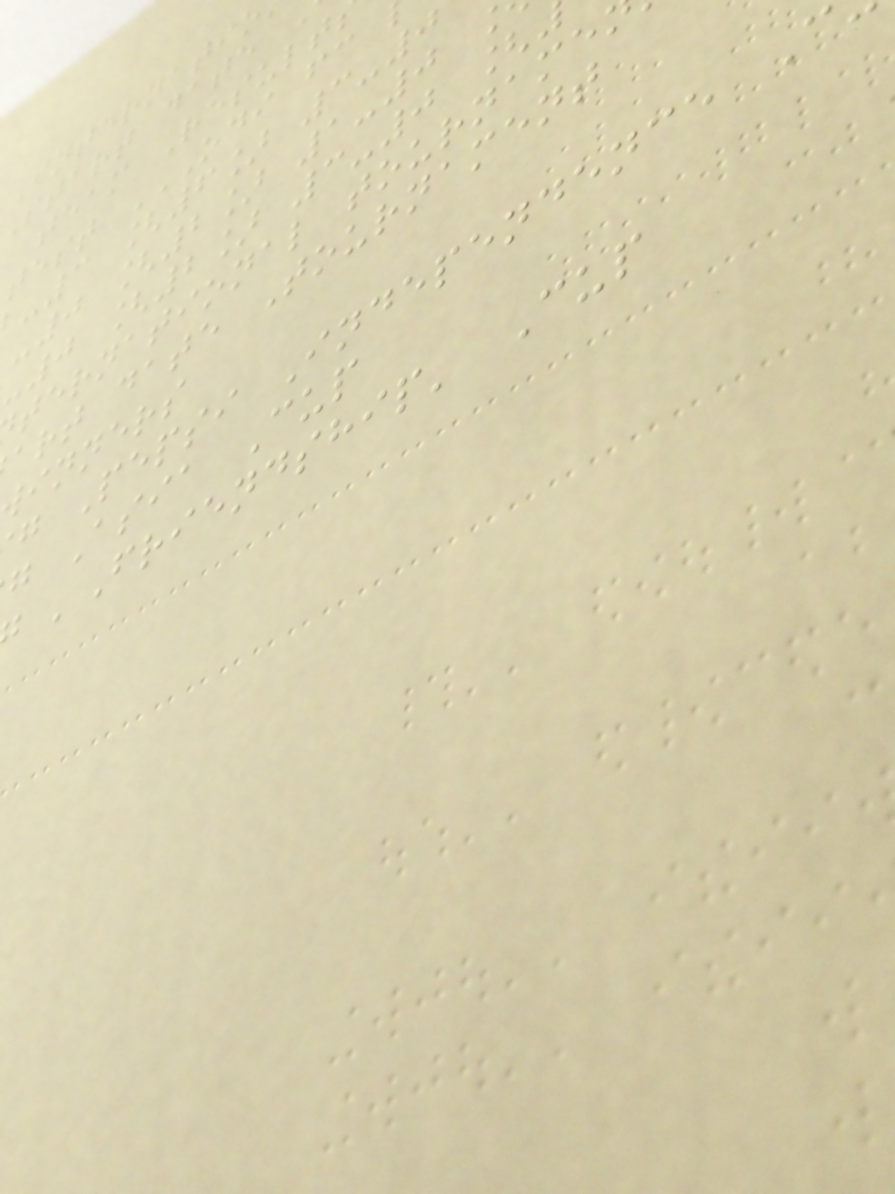Internatio
start date
team Result
-3 [6] 3-0
-0 [2] 1-0
-0 [2] 3-0 [
ternational tourname
art date Tournament
inners
g Pepsi Independence C
g Asia Cup
'Friendship' Cup
